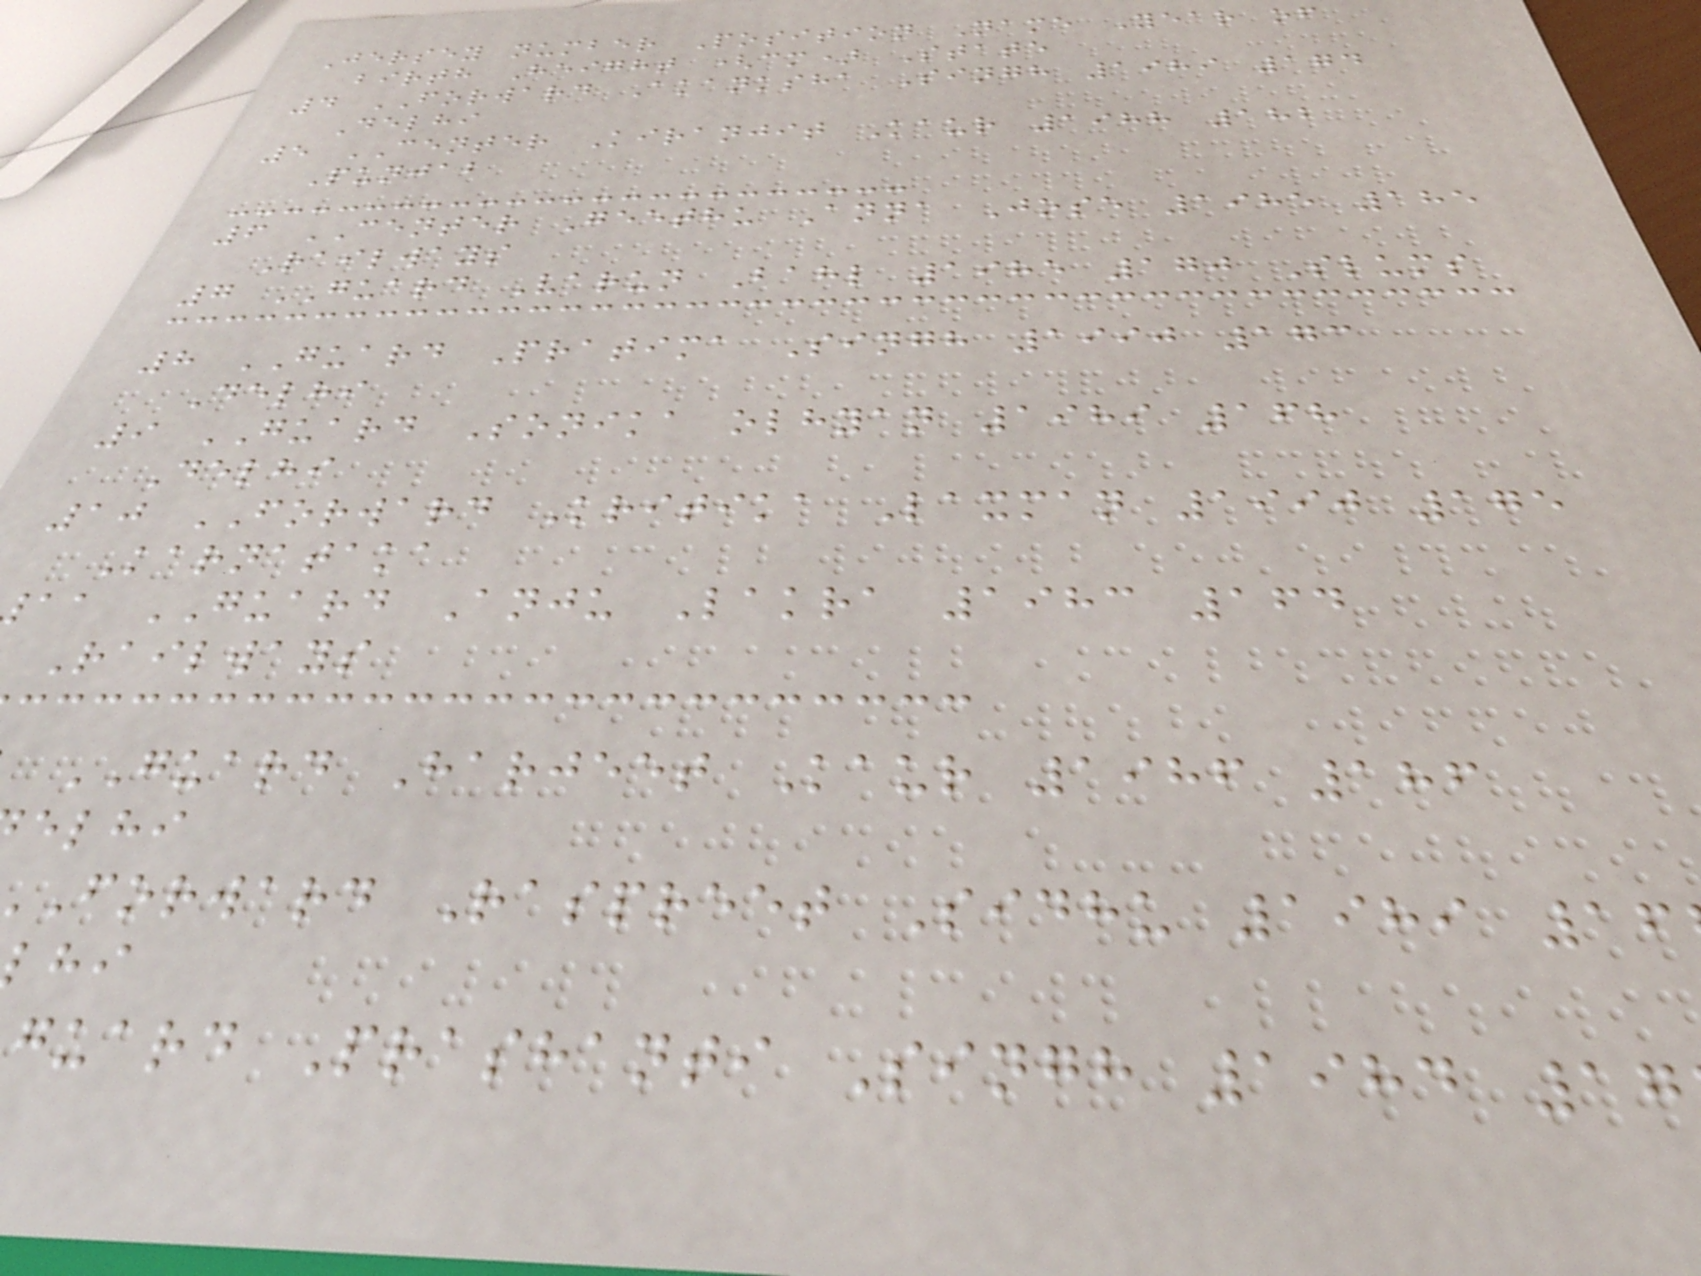Jersey number Position Name Year of
birth Height (cm) State
4 FORWARD Akanksha Singh 1989 174
Delhi
5 CENTER Kiranjit Kaur 1988 182
Punjab
6 CENTER Geethu Anna Jose 1985 185
Railways
7 GUARD Varun Bahl 1985 170 Slums
8 GUARD Pratima Singh 1990 173
Delhi
9 GUARD Sonika olhyan 1989 168
Delhi
10 FORWARD Kritika Laxman 1990 175
Karnataka
aa GUARD Anju Lakra 1983 164
Railways
GUARD Harjeet Kaur 1986 186
elhi
forward Raspreet Sidhu 1989 16
guard Prashanti Singh 1984 17
